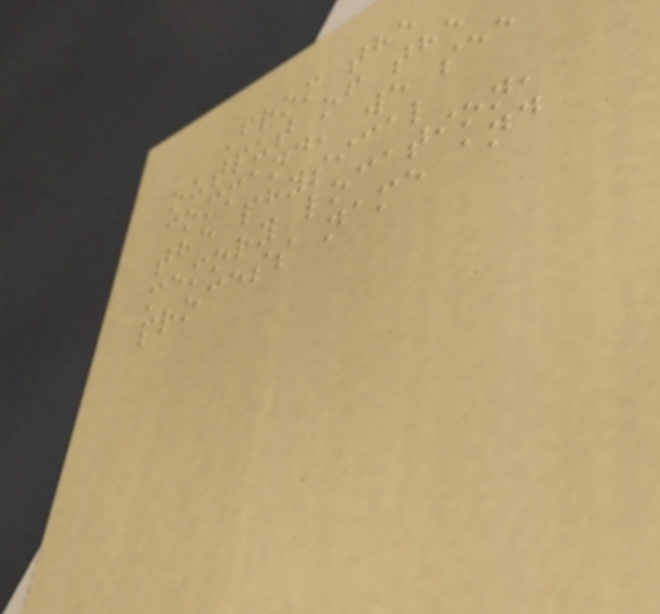From the
output of the
command, we see
the physical
memory location,
process name and
